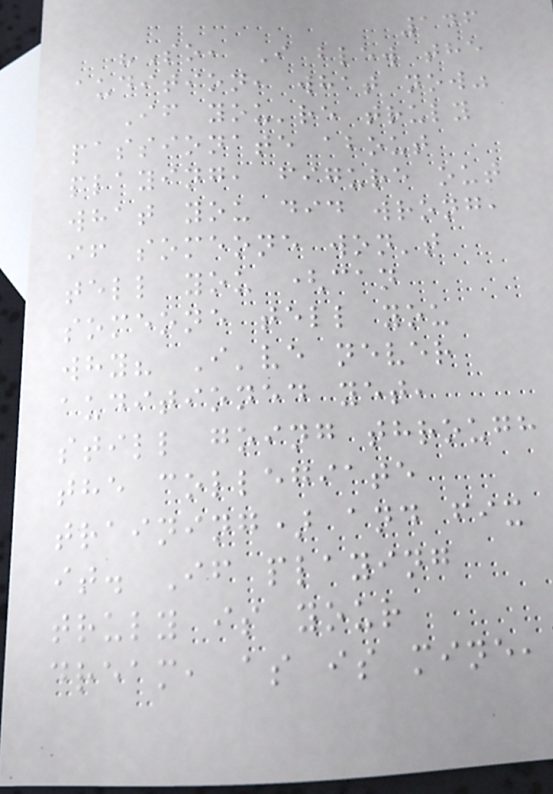146
"So, I blew the
audition, what now"
If you're truly
passionate about
playing, figure out
what you did wrong,
if someone won't
tell you (can
someone tell you
why? I've never
auditioned yet,
still going through
the collegiate
training) and fix
it. If playing
truly is your
dream, as is mine,
